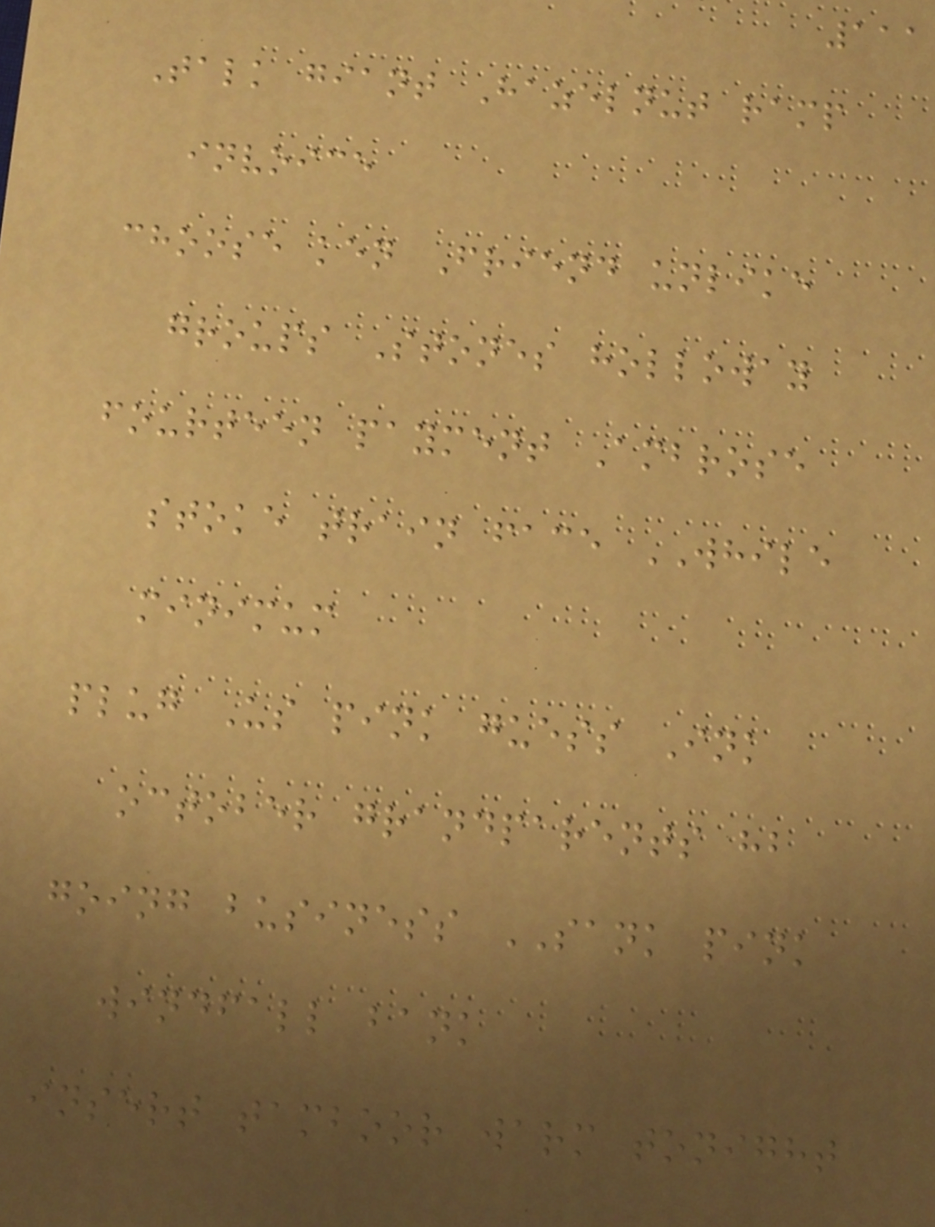111
Talk giant Hazelnut ramp
invoice
choose ken Friend unlike
groups Stones holloway
fourteen payment Ambrose
stoke train face WHILE
minimum
plug Us pink guess Ink
october grandparents hb
going business SANK pink
windfall bank
insert tamboor warm tonight
